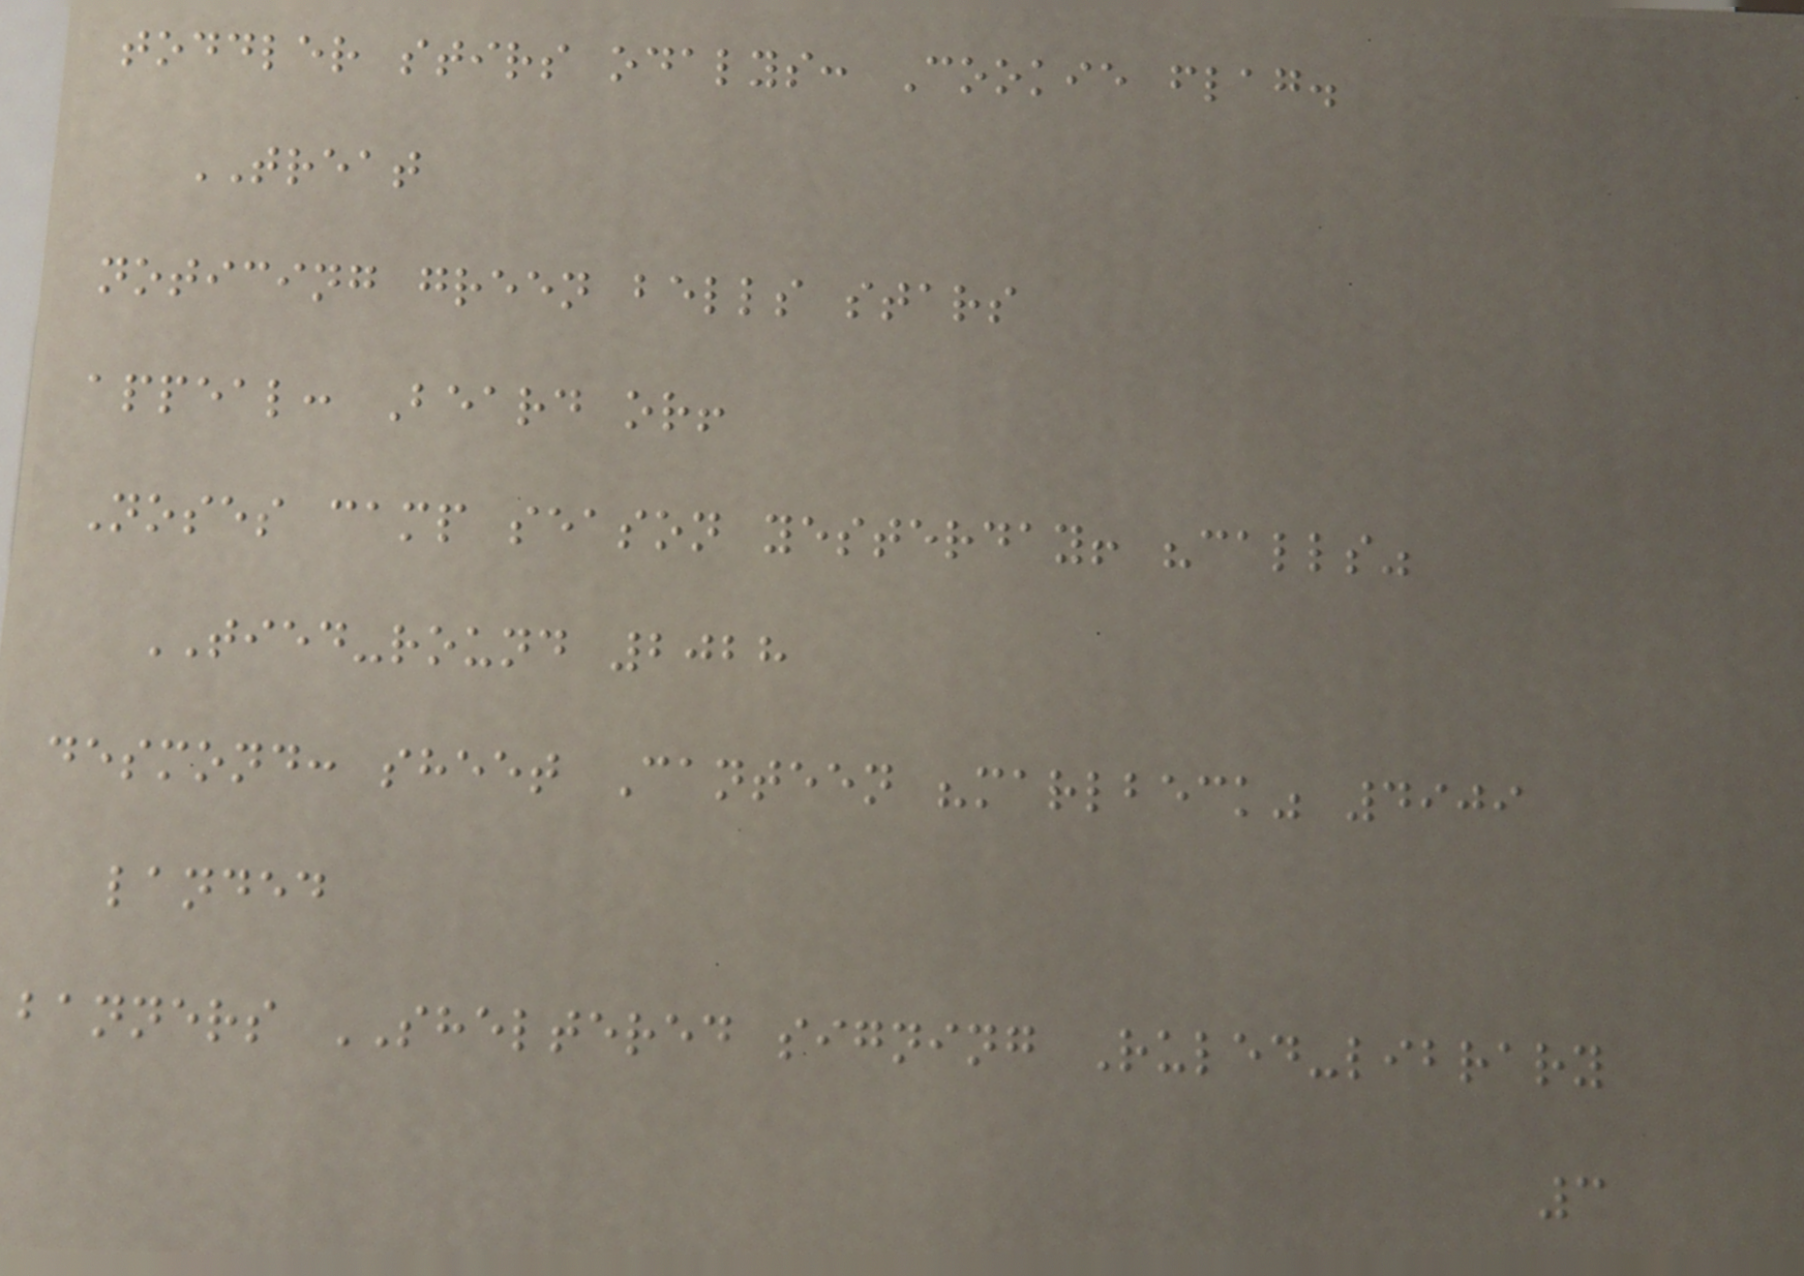toddler stirs odalys: Cookie flag.
TREAT
noticing green bells stars
appeal: Beard or!
Noses camp season yesterday! "calls"
TIED-round 2028
desmond: sheet Canteen "marlbeck" 4909
landed
banners SHELTERED signing Ruled-library
3
